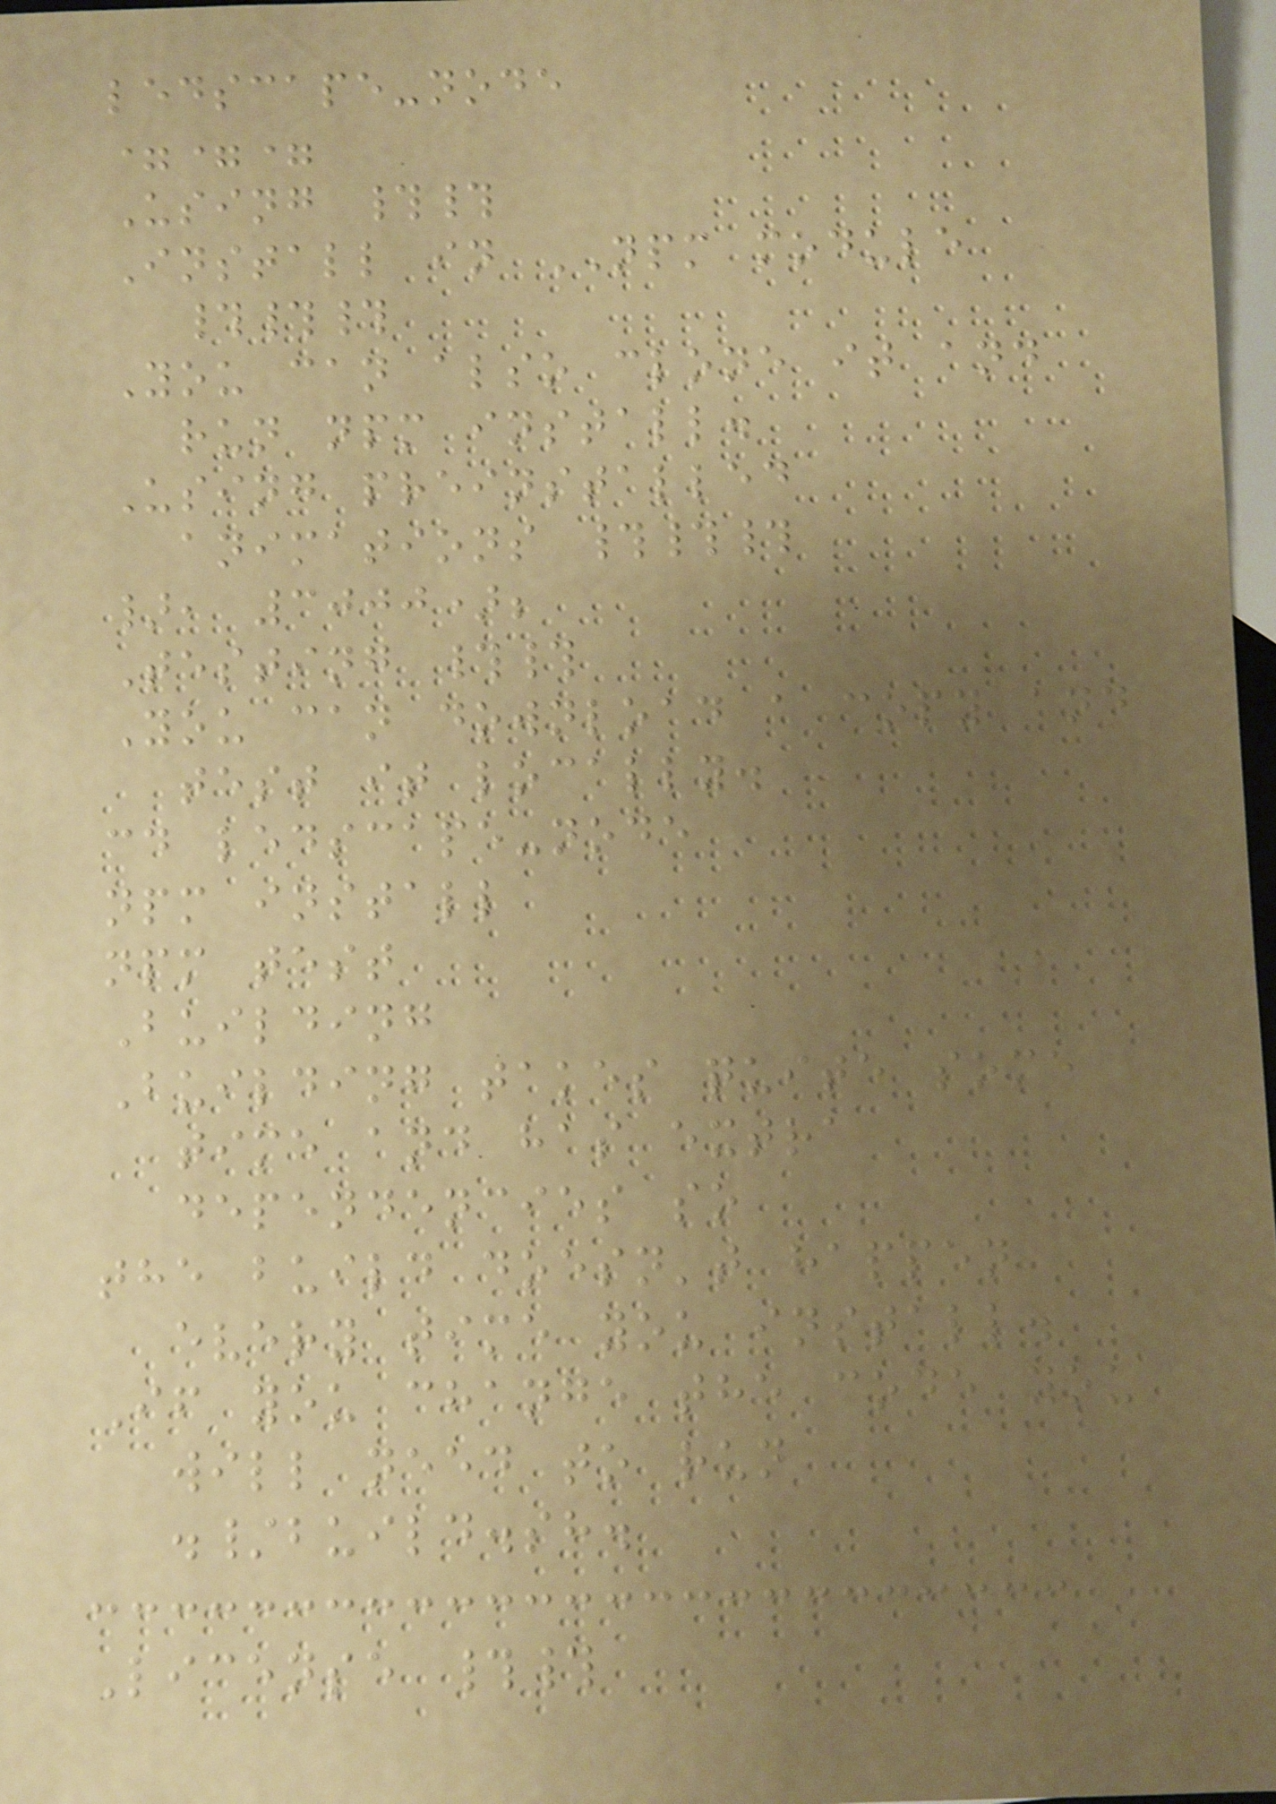ledscape-node
===
Using ##
Install in NPM module
###
You can also clone it and
run npm install.
Using preinstalled
animations ###
}, 3000);
Testing ##
You can download a copy and
test it locally.
cd ledscape-node
npm install
npm test
Building
Building takes quite some
time and has extra
dependencies so
the build doesn't happen
every time you install.
If you change the code you
will need to run
./build.sh.
License ##
